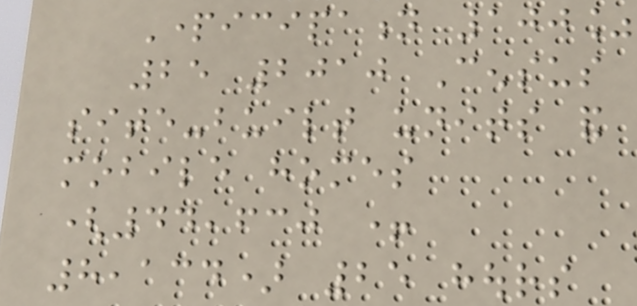Participation 100%
25 2010 Census
site-built units and
mobile homes
(44,630 +
8,134) 25 hours
